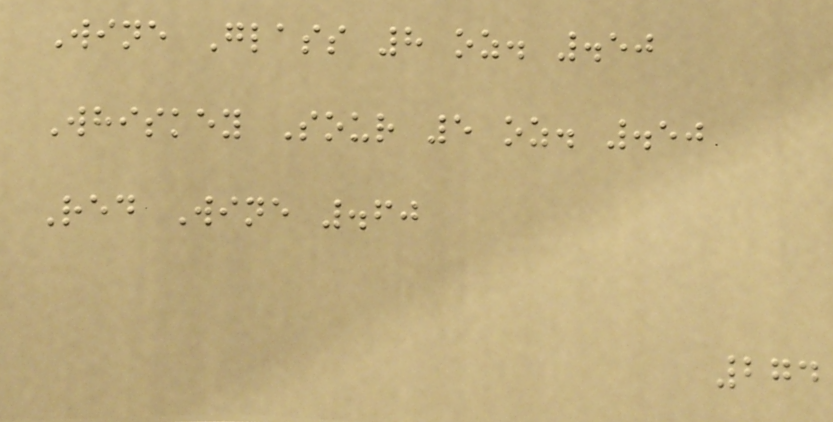Wine Glass 8 oz. .50
Whiskey Sour 5 oz. .50
Red Wine .60
274
